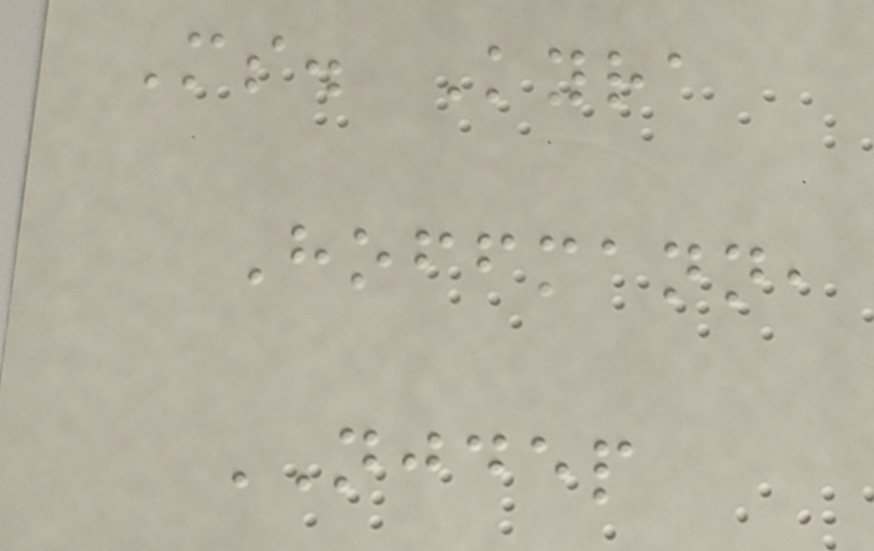Ms. Kyra
Hoffmann,
NJDEP
